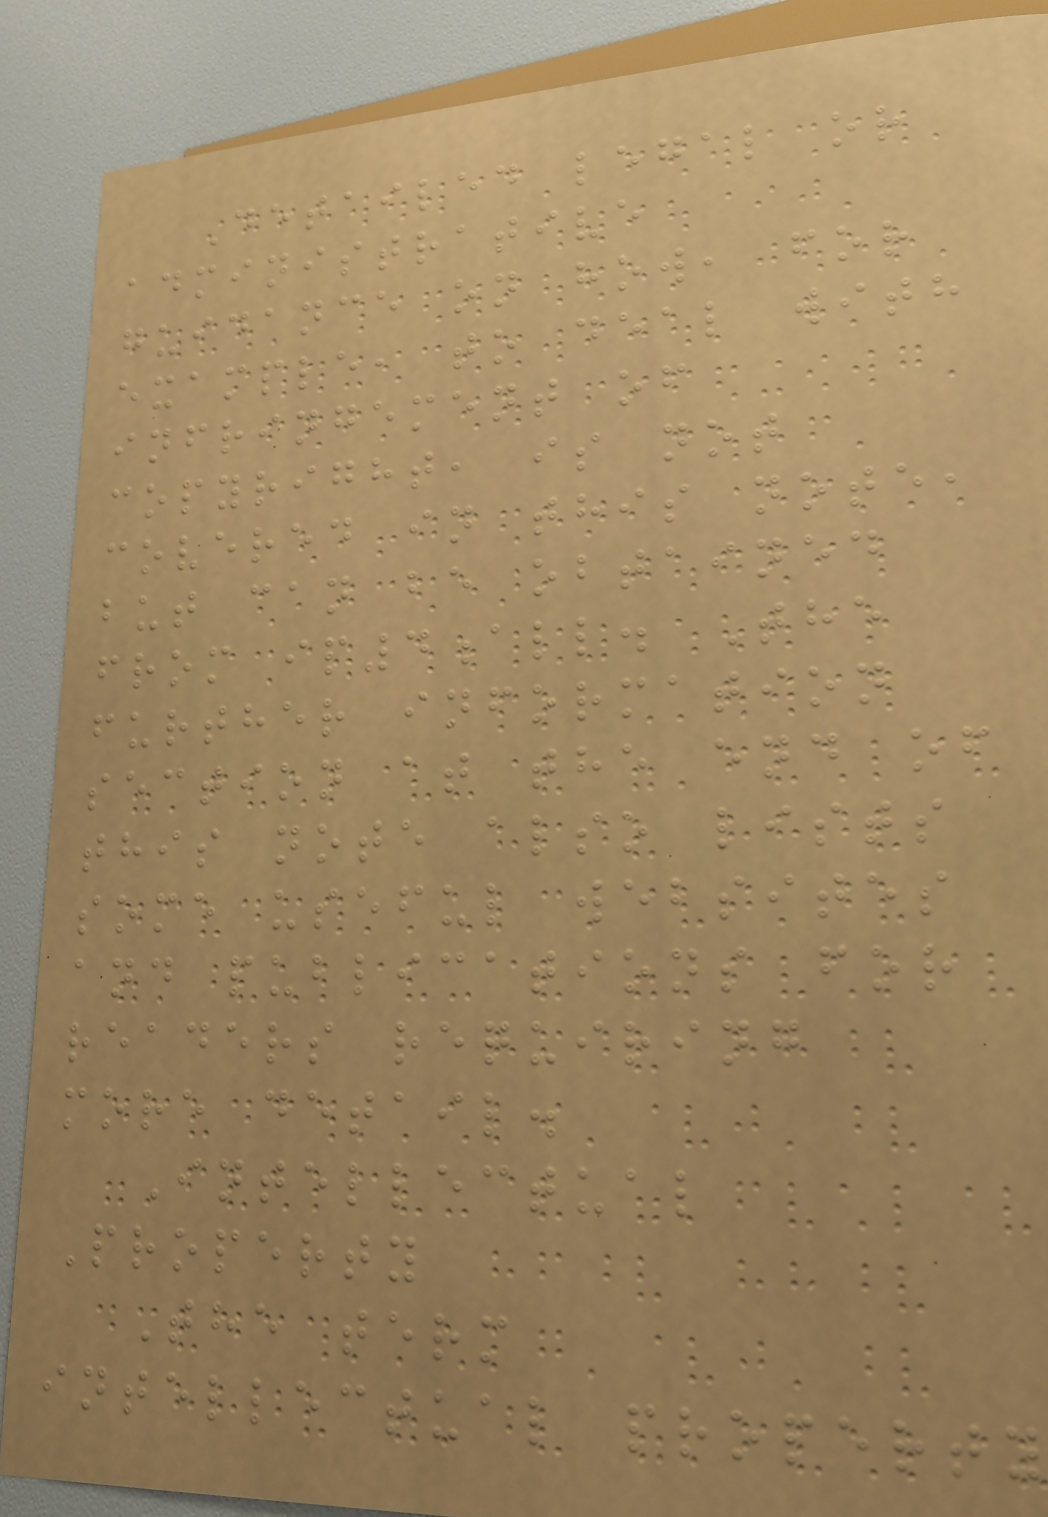Detailed legal or
administrative
guidance on how, for
example, to deal with
infringement of
copyright, is not
covered in this note,
but can be obtained
from ip4all. The
further information
section at the end of
this note also lists
some useful websites
and publications for
readers requiring
more detail.
Intellectual
Property
The term
intellectual property
